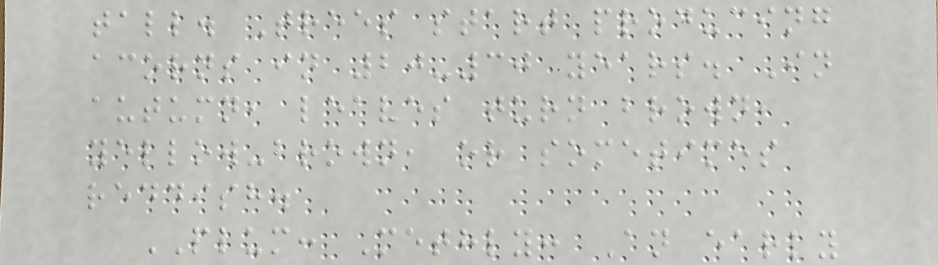tall. Trees start producing
acorns in 20-30 years. In
autumn, leaves turn brown,
yellow-brown, or sometimes
reddish.
PLUM: Methly: An early
